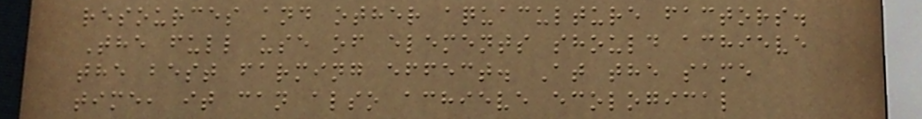resources and other aquaculture factors.
The full use of elements should achieve
the best farming effect. At the same
time, it can also achieve ecological
